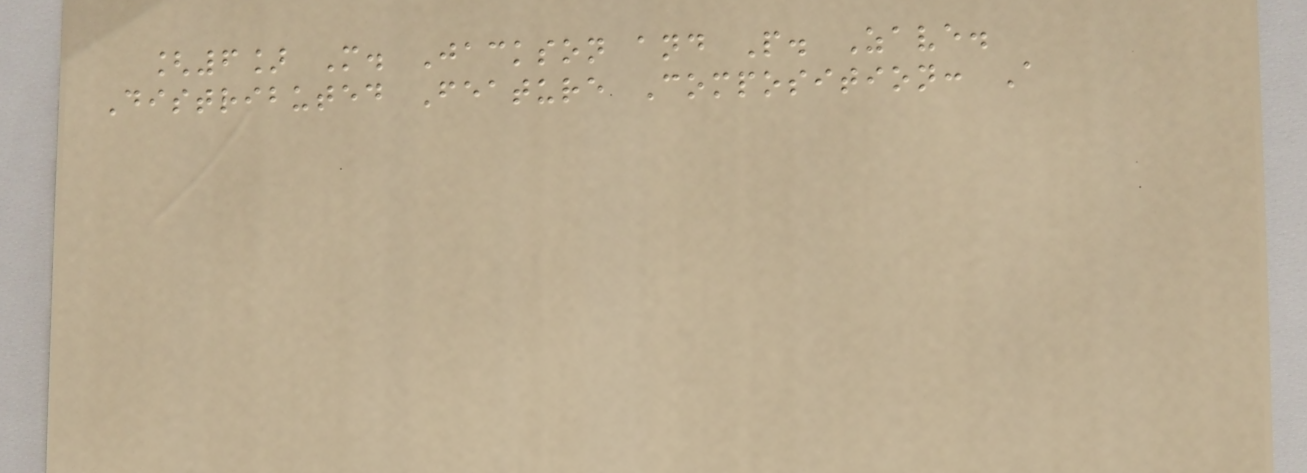[6] M. Jackson and P. Zave.
Distributed Feature Composition: A
